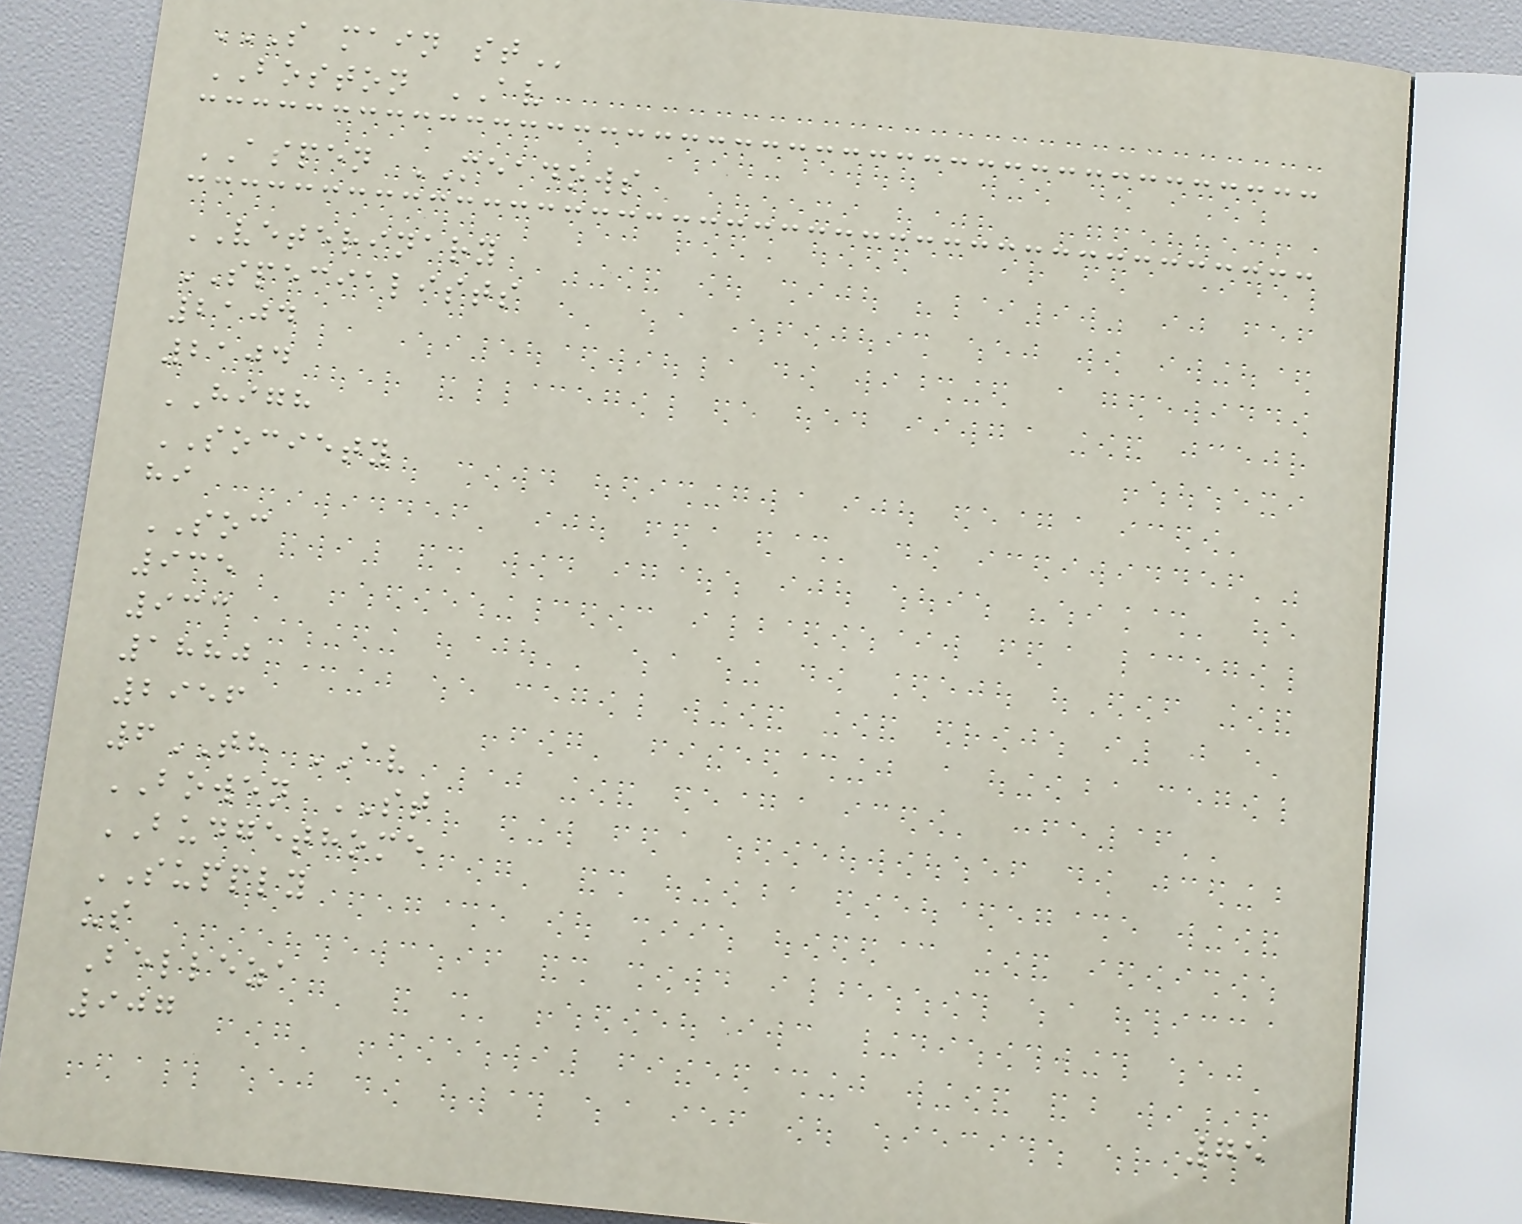S MAIN ST
BOSTON AV
ASPEN MEADOWS
VETERINARY
SPECIALISTS
2104
2104
HIGH
SOCIETY
hi
SOC
935
933
1880
2956
6TH AV
BOWEN ST
BUDGETHOME
SUPPLY
us
Belleza
907
75
